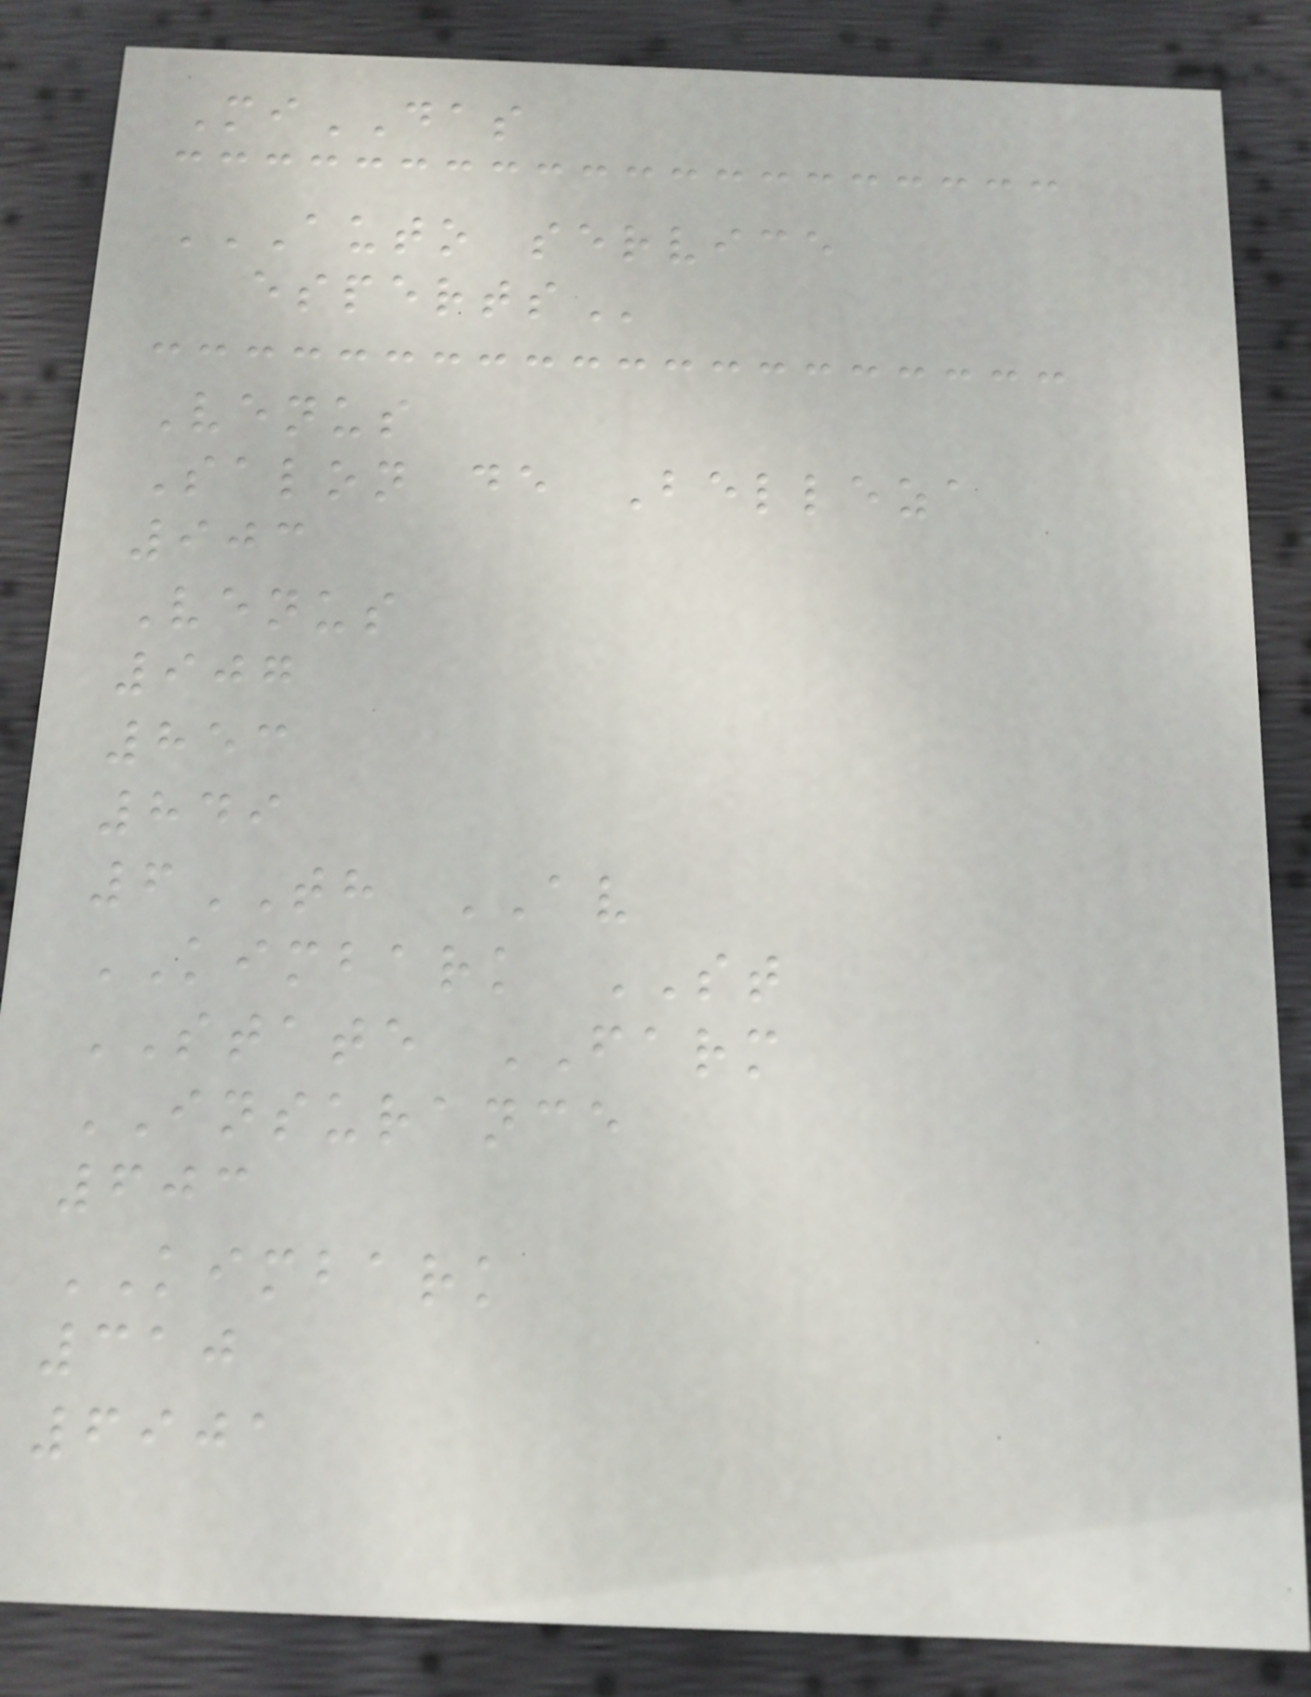MiDAS
AUTO SERVICE
ESPERTS
Venus
Salon de Belleza
903
Venus
907
853
849
6TH AV
KIMBARK ST
STATE FARM
INSURANCE
603
KIMBARK
310
6901
